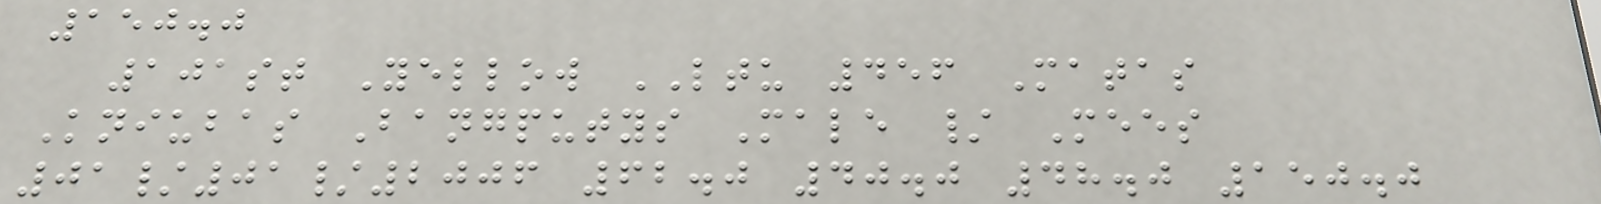150.0
101st Yellow LTU 456 Matas
Kniubas Bangputys Male / Mees
01/01/2006 62.0 40.0 48.0 150.0
